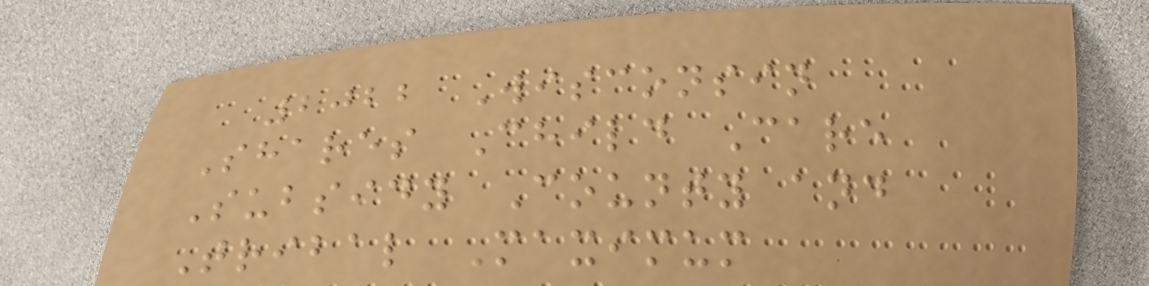2022 Wisconsin
Shares Child Care
Subsidy County and
Tribal Maximum
